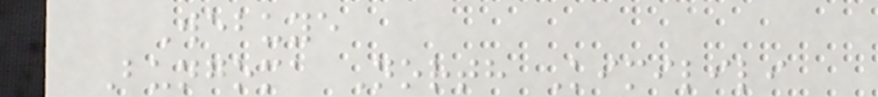Webuye
Bungoma North Kimilili
